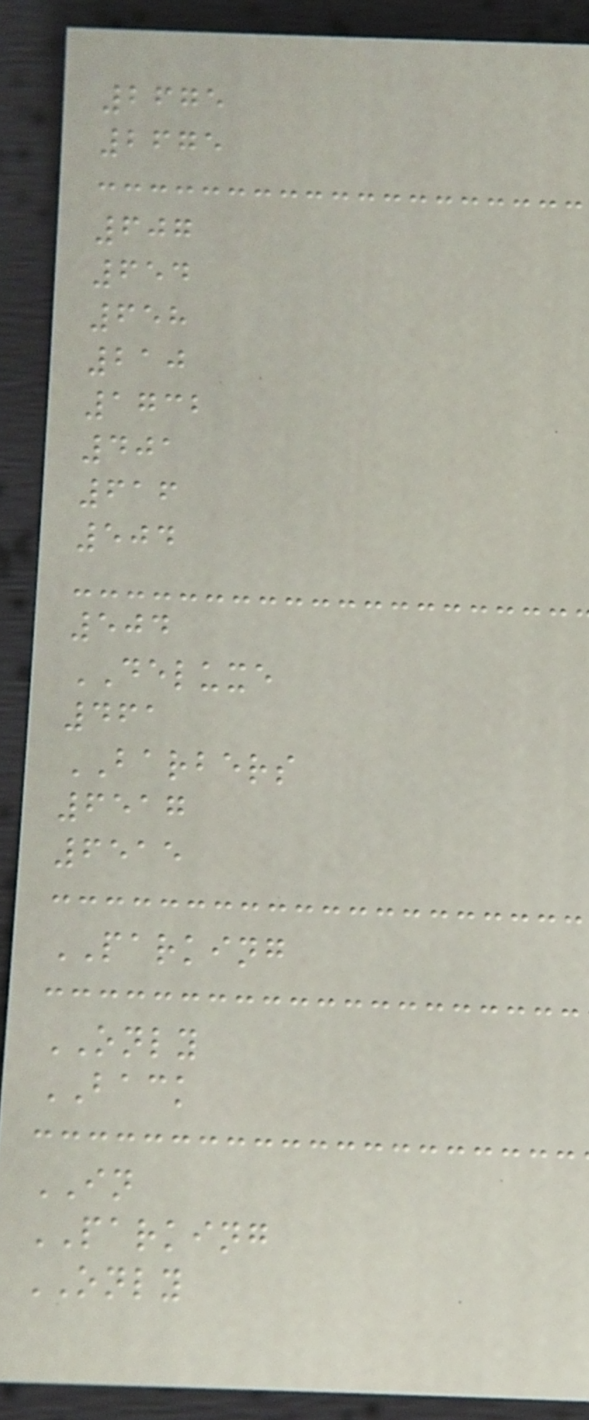2675
2675
607
654
658
210
1732
401
616
504
504
DELUXE
461
BARBERS
6517
6515
PARKING
ONLY
BACK
IN
PARKING
ONLY
